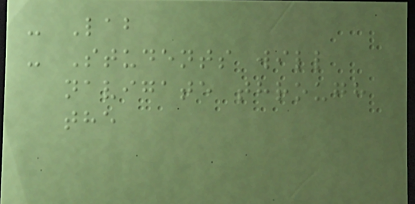- Lab
- Students will
navigate through
the
